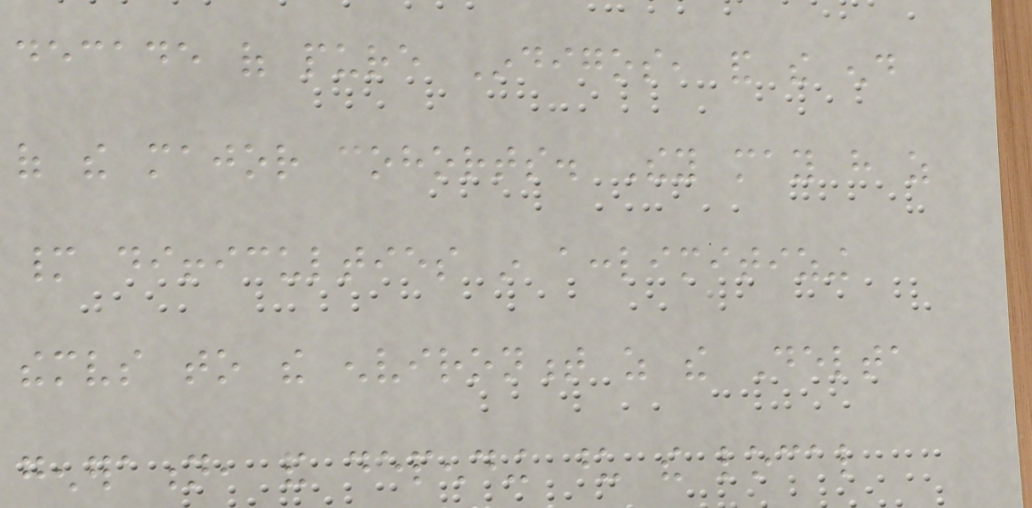decade of pure Indigos, and the end
of the major cohorts. They may have as
many difficulties in acclimitizing
themselves to the environment as the Delta
generation, and depending upon the local
